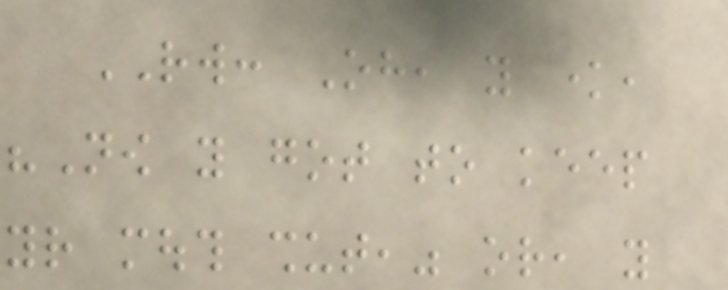RW: Oh, you know,
"Now you got to keep
your mouth shut," or, you
